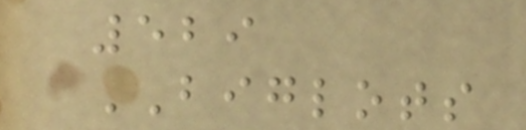529
BIGLOTS
